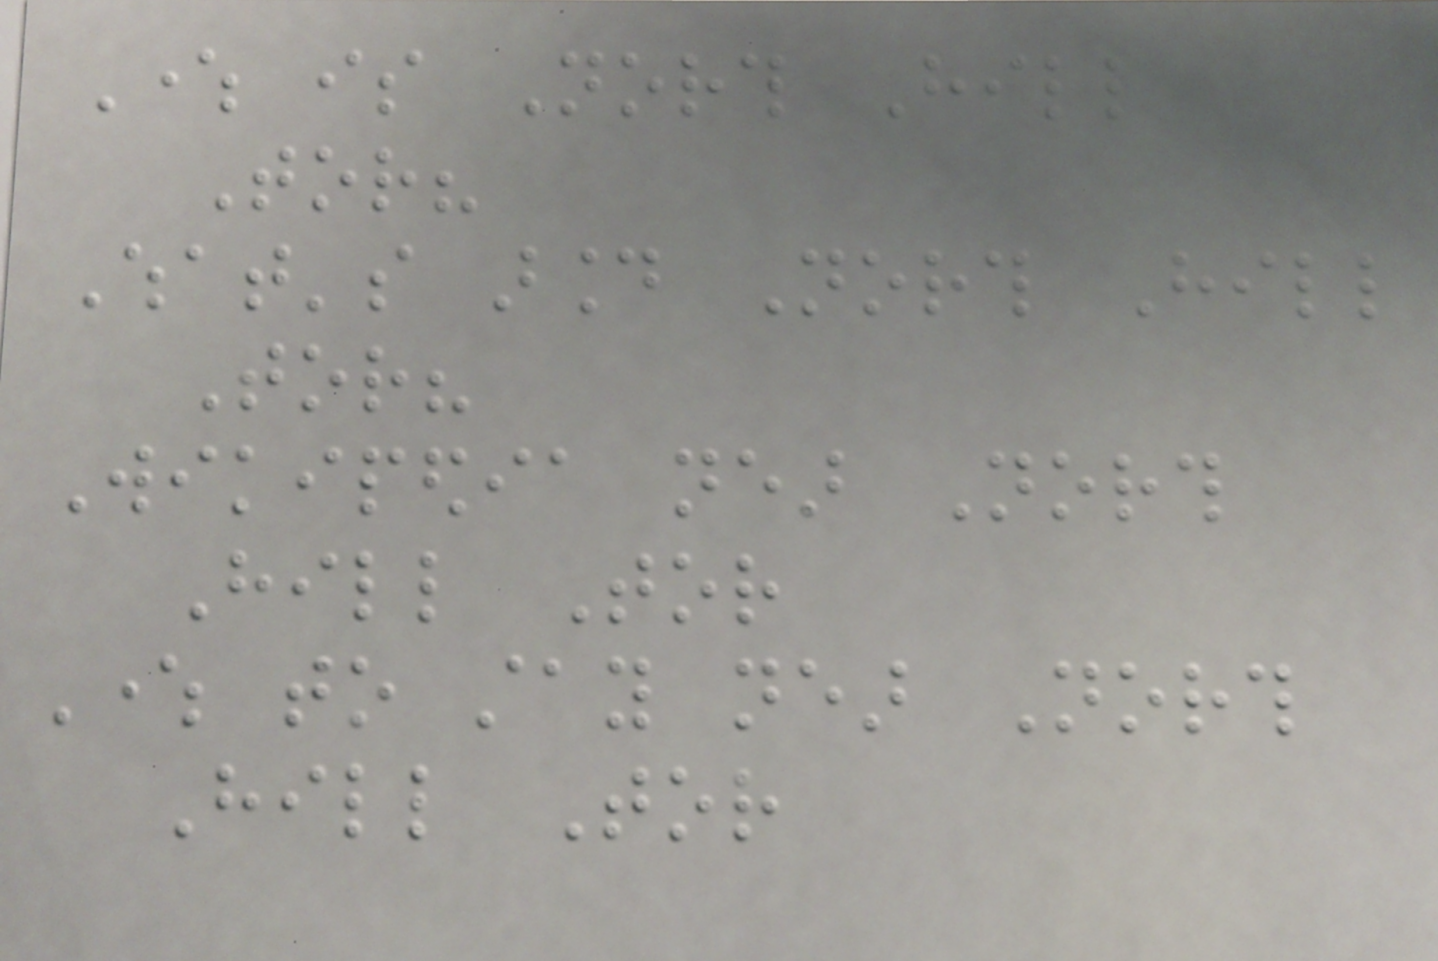Where is North Hill
Tor?
What's around North Hill
Tor?
Wikipedia near North
Hill Tor
Where to stay near North
Hill Tor
